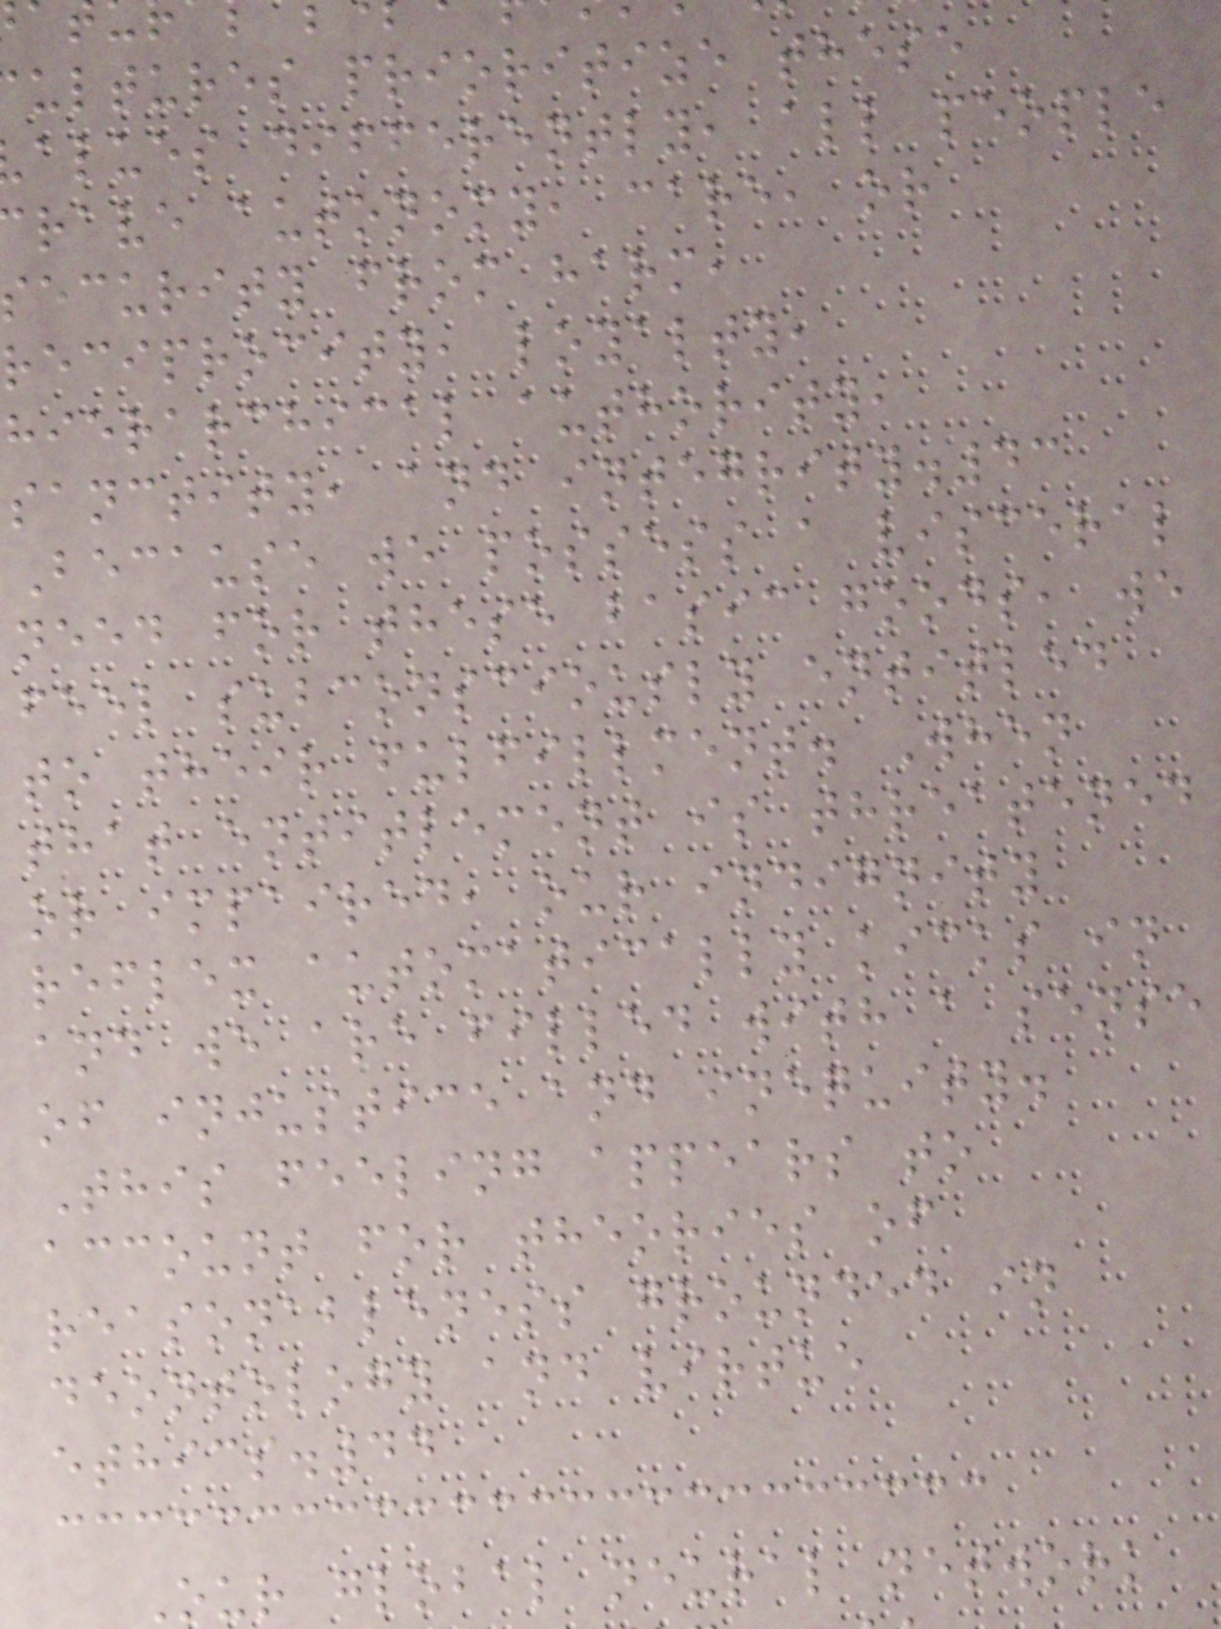ultures prioritize these
alues differently, all people
rave autonomy, care, or
ecurity from harm,
reciprocity, loyalty,
hierarchical authority,
sanctity, and integrity.43
Because we possess a visceral
need for these basic goods, we
feel subconsciously entitled
to their fulfillment. When
that entitlement is threatened
or impaired, our indignity
reflex automatically kicks in
and we are filled with a sense
of injustice and inequity.
This feeling appears to
account for theories of
reasonableness grounded in
deontology and virtue
ethics.44
Our global neural network
